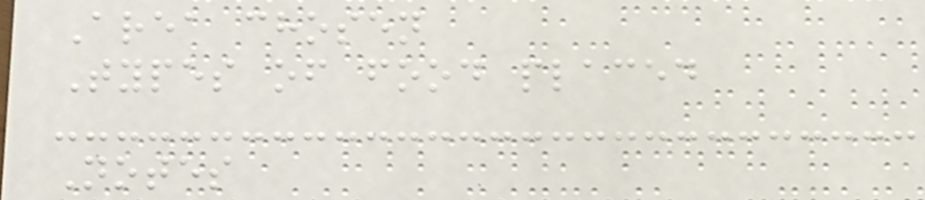Area chosen
Types of food placed
Notes
